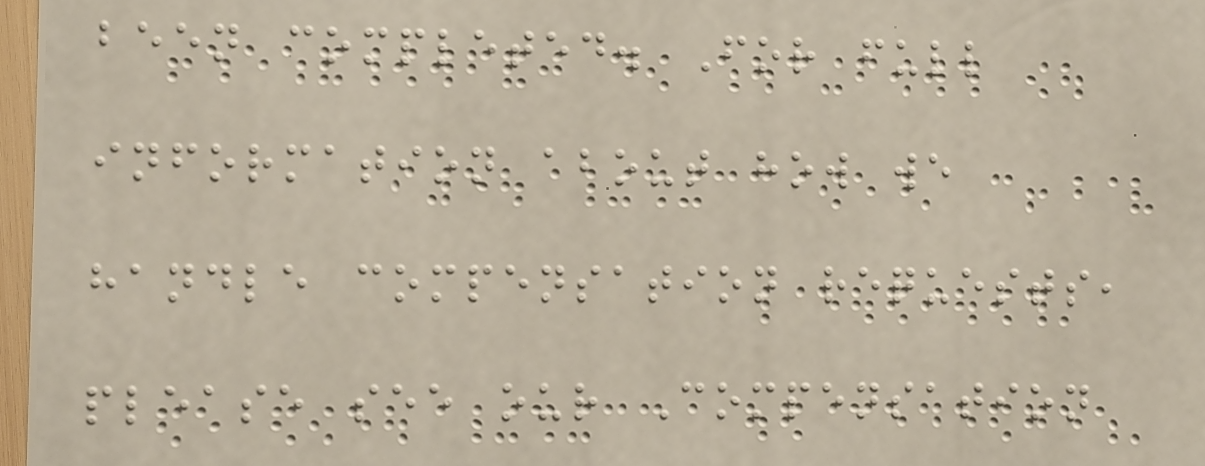been completed. For full
information about how we
handle compensation requests,
please see our Compensation
